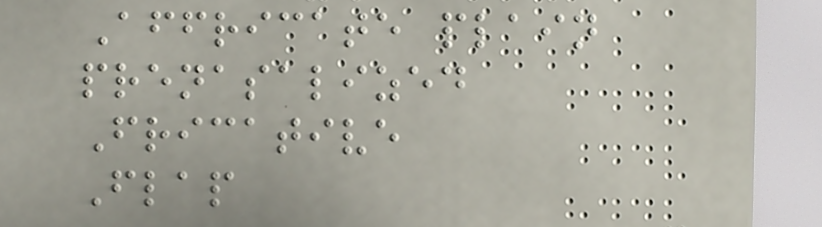Affricate plain
prenasalized
Fricative
Flap
